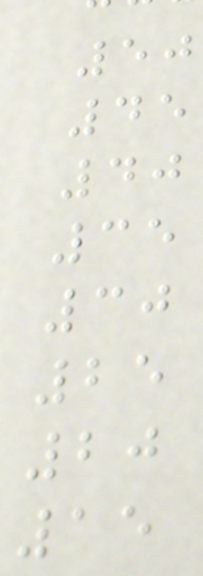50
45
40
35
30
25
20
15
